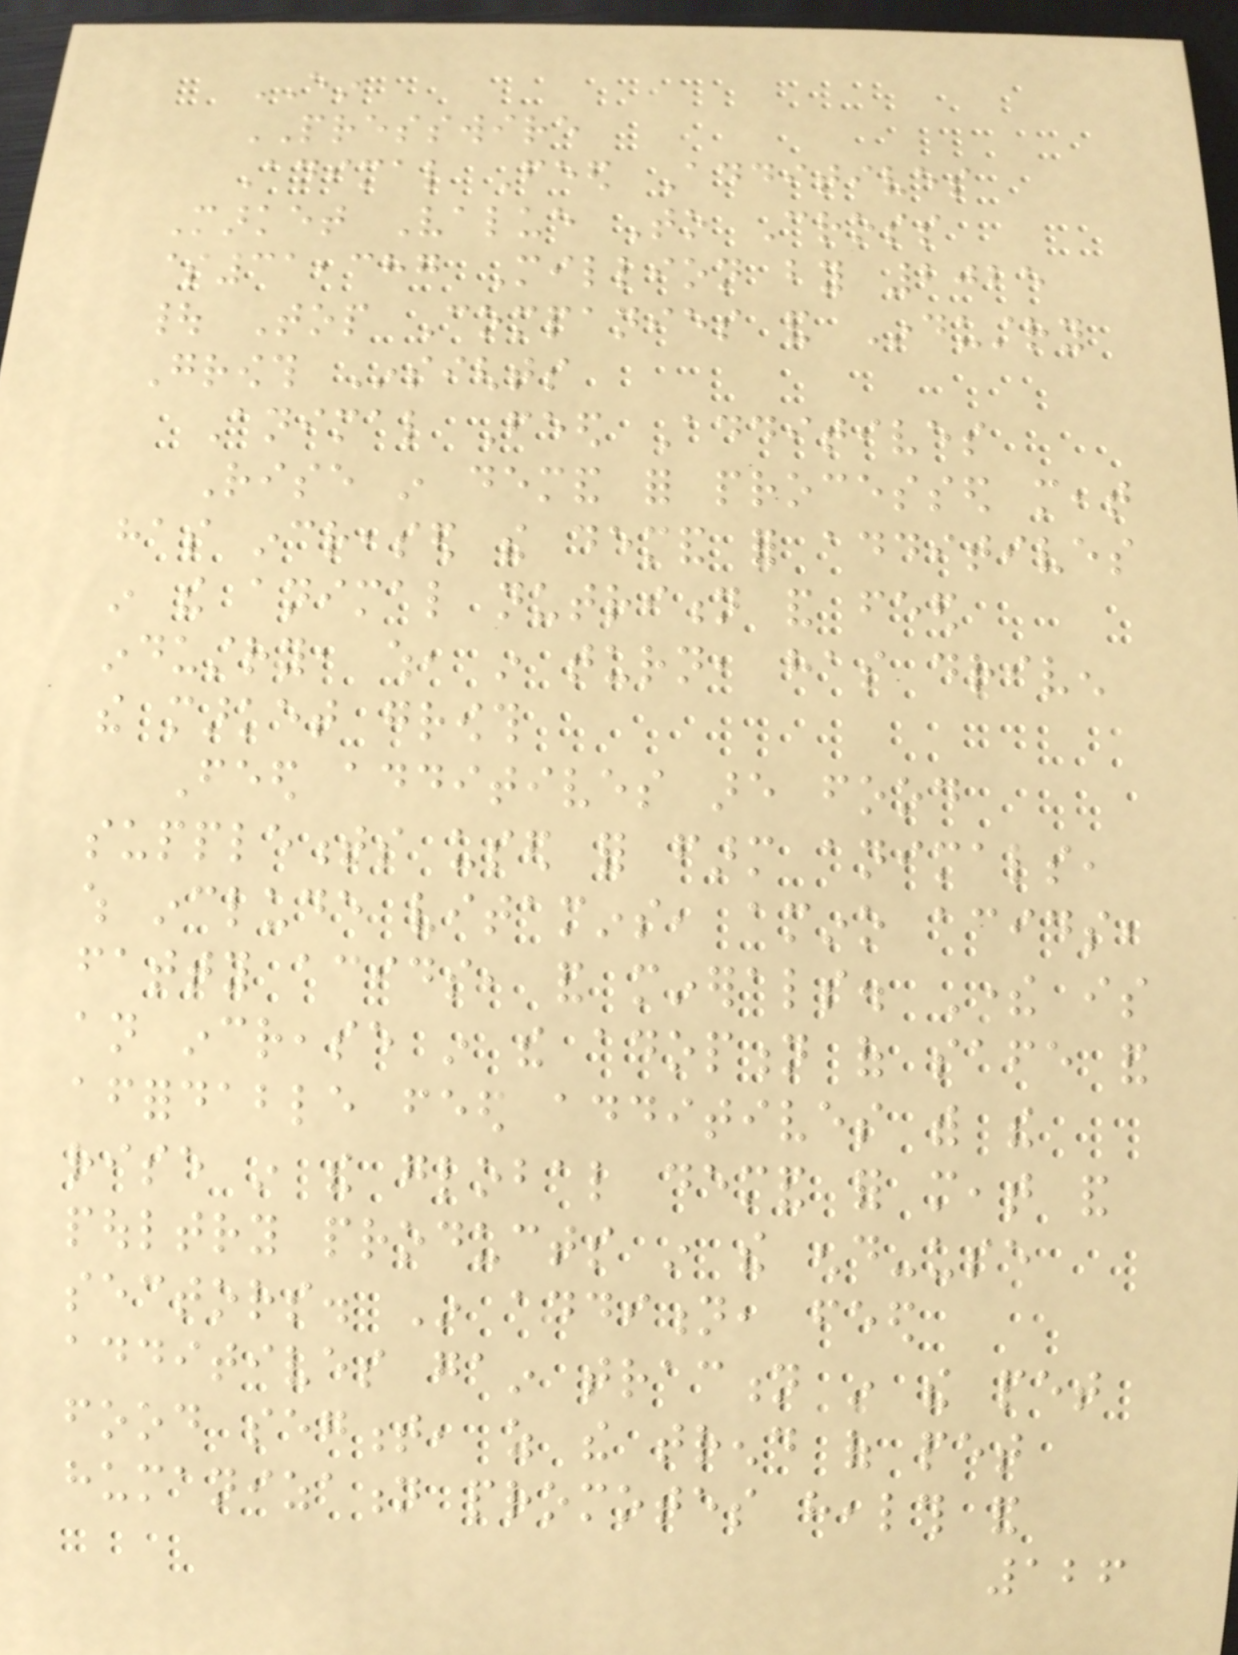EIN
PRESSWIRE
Animal Feed Additives
Market Value To Cross
$31,387 Million by 2025
| Top Companies and Industry
Growth Insights
Animal Feed Additives
Rise in demand for processed meat
has increased the demand for additives
in the animal nutrition and feed
industry, which, in turn, has driven
the market growth
Feed additives are food
supplements used for farm animals,
which include vitamins, amino acids,
fatty acids, and minerals. There is
an increase in the adoption of safe and
affordable feed additives with the
rise in the global demand for meat and
poultry products in the end-use
sectors. In addition, feed
additives gain traction in the pet
food segment, as the trend of pet
humanization promotes health and
126
